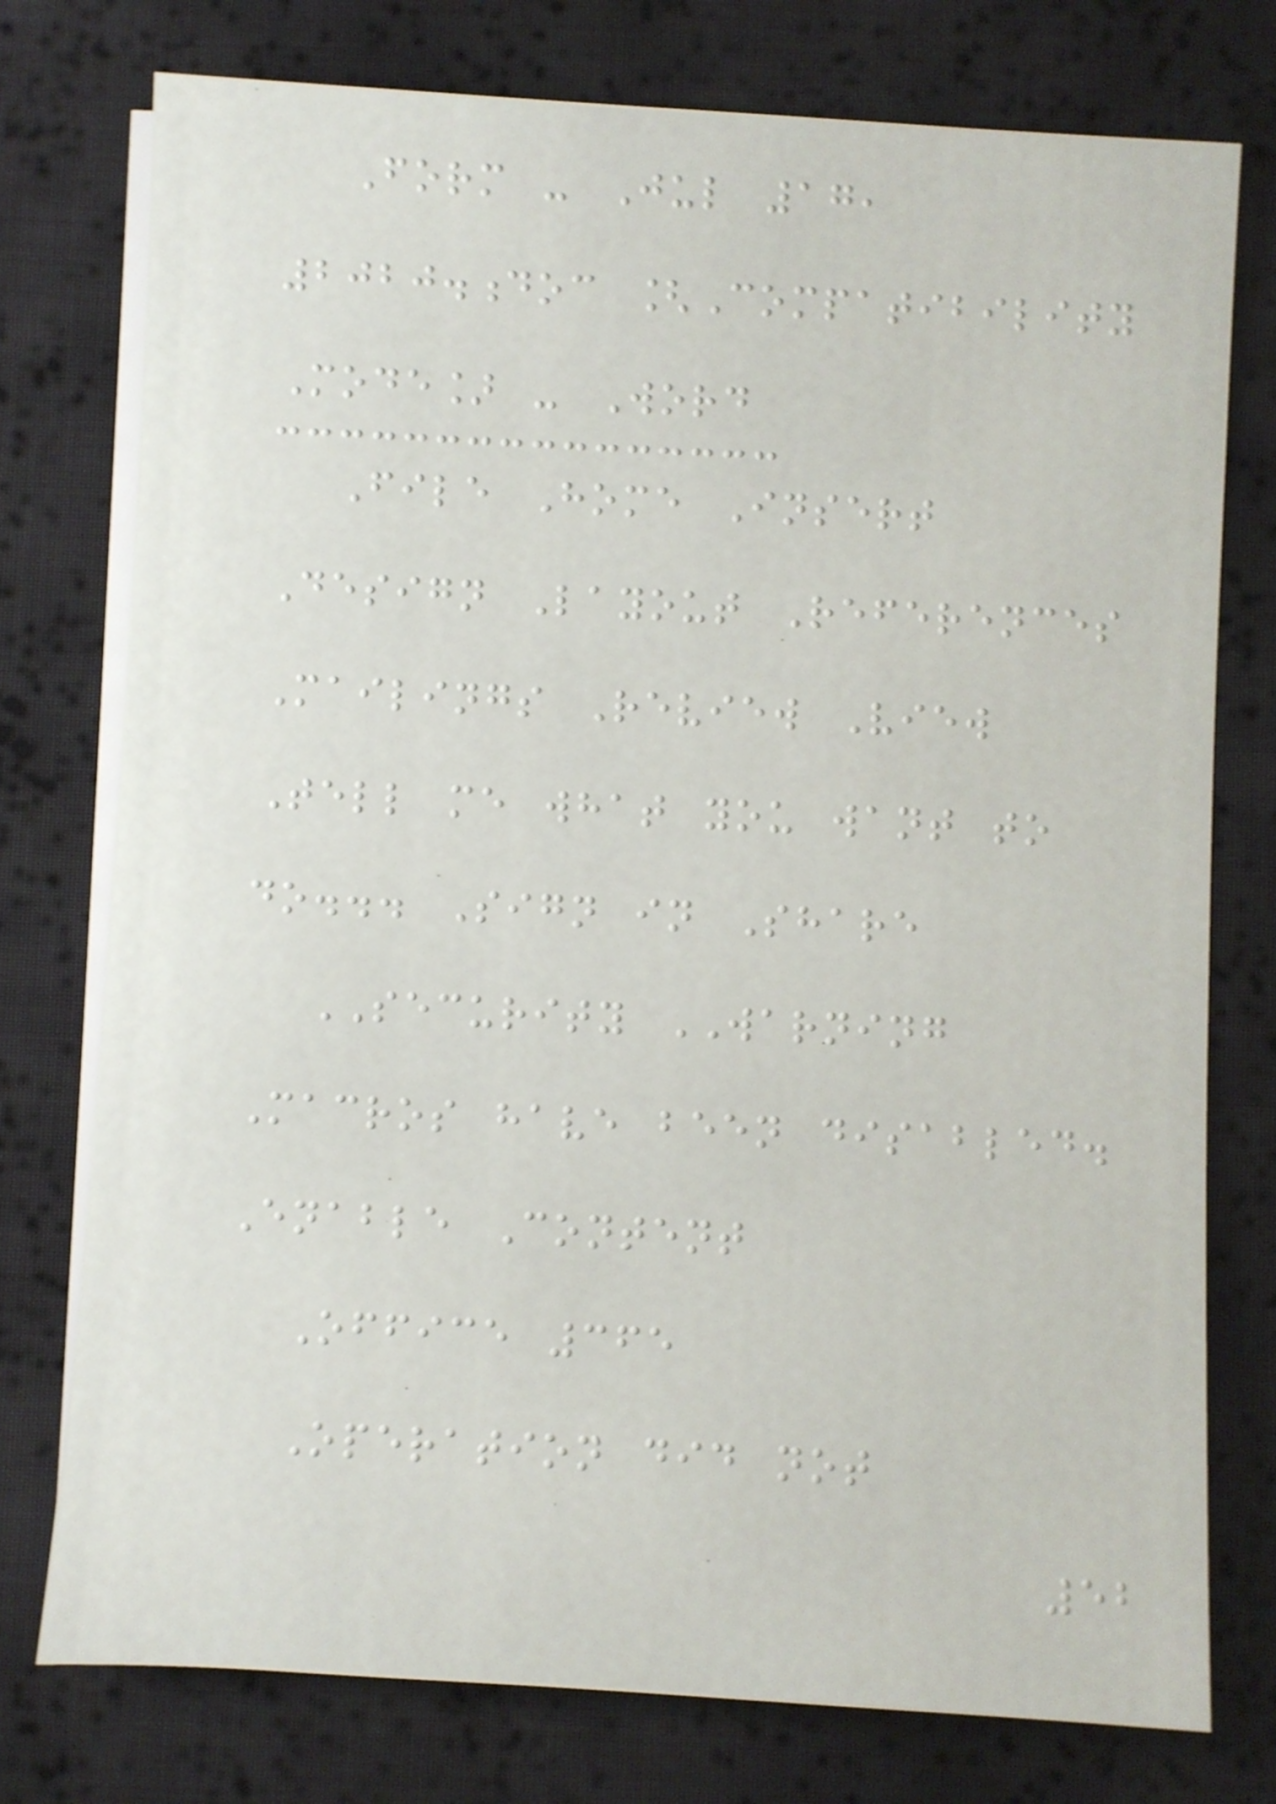Form - Jul 17,
2020.doc [Compatibility
Mode] - Word
File Home Insert
Design Layout References
Mailings Review View
Tell me what you want to
do... Sign in Share
SECURITY WARNING
Macros have been disabled.
Enable Content
Office 365
Operation did not
52
